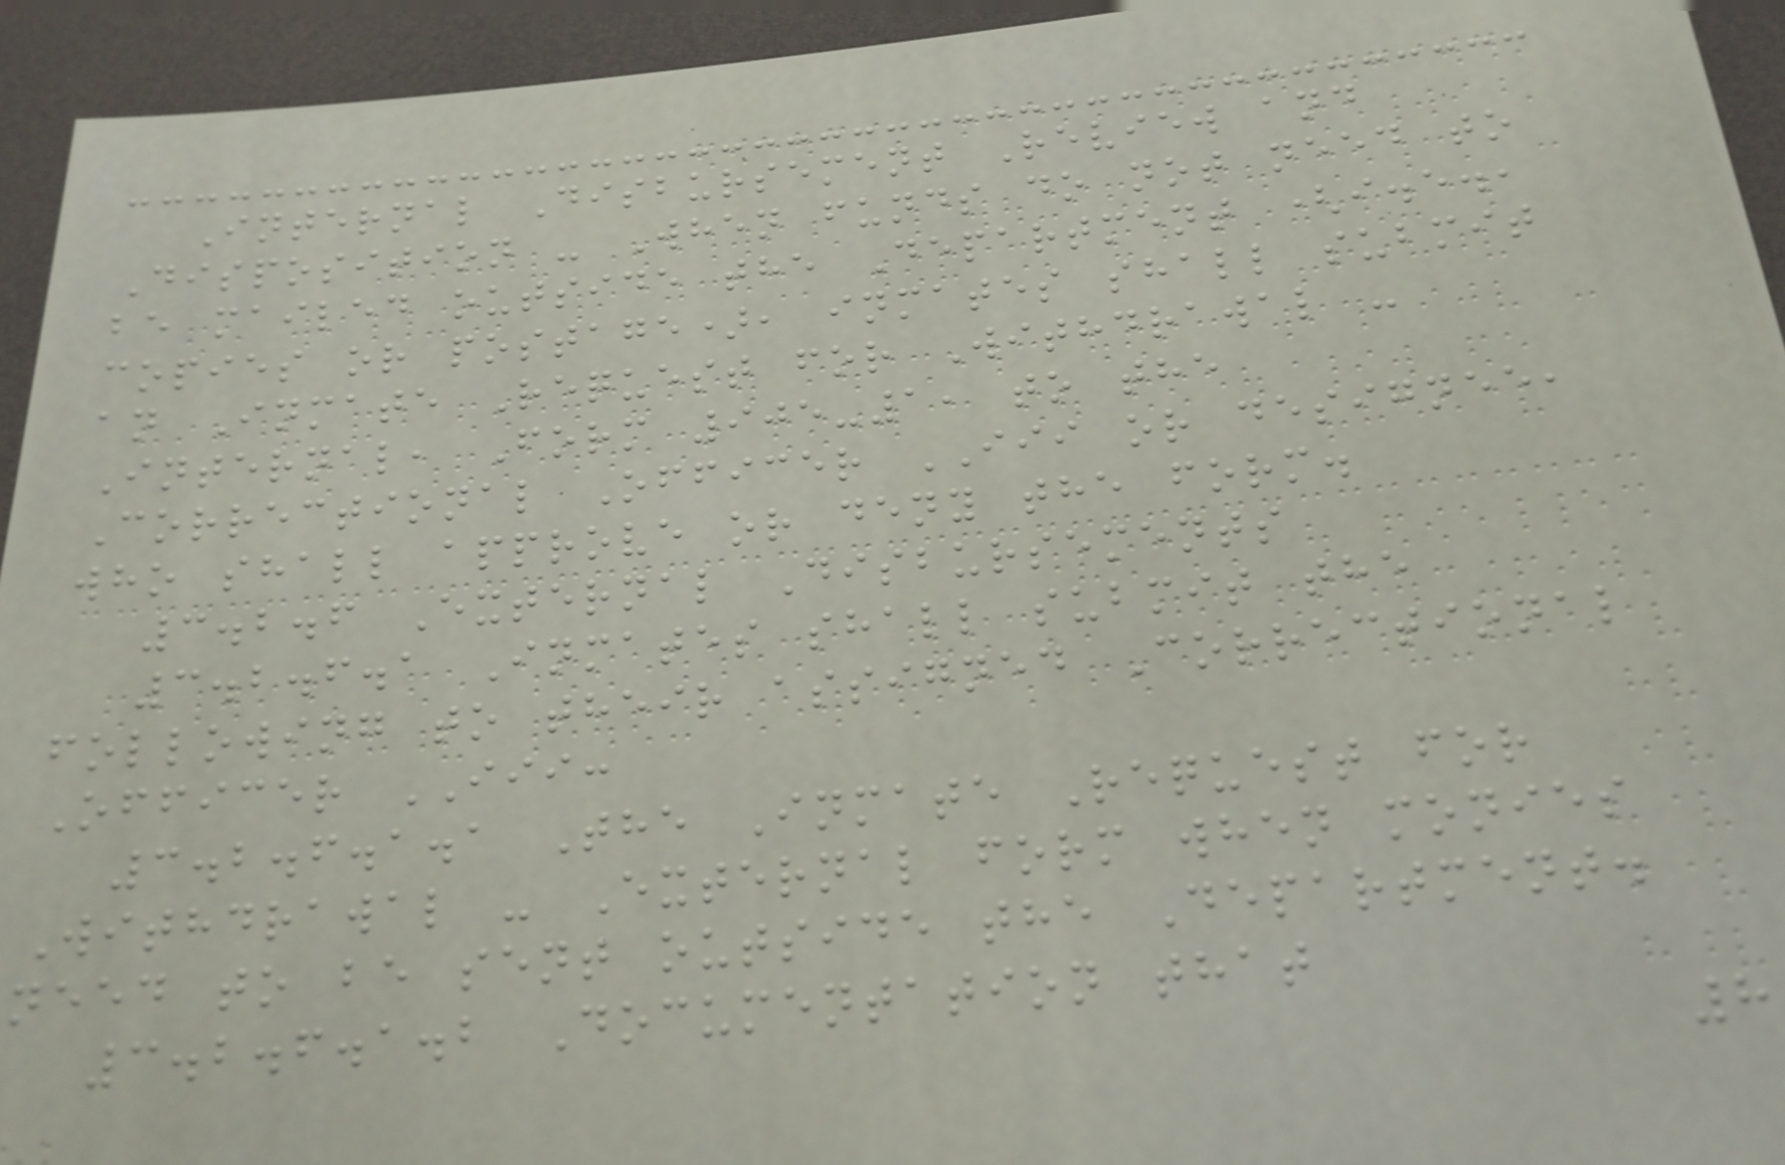Internal Disbursement Review and
Disposition - When funds do not need to
be mailed outside the Department (i.e.,
copies or postage), inmates shall submit
an Inmate Request for Withdrawal -
Internal, Form 905-1, to the
Correctional Officer III or designee,
who shall approve or deny the form.
3.2.6 External Disbursements
3.2.6.1 Inmates shall submit the
following to their assigned Correctional
Officer III:
3.2.6.1.1 The Inmate Request for
Withdrawal - External form when monies
need to be sent outside the Department.
3.2.6.1.2 Documentation that
8
